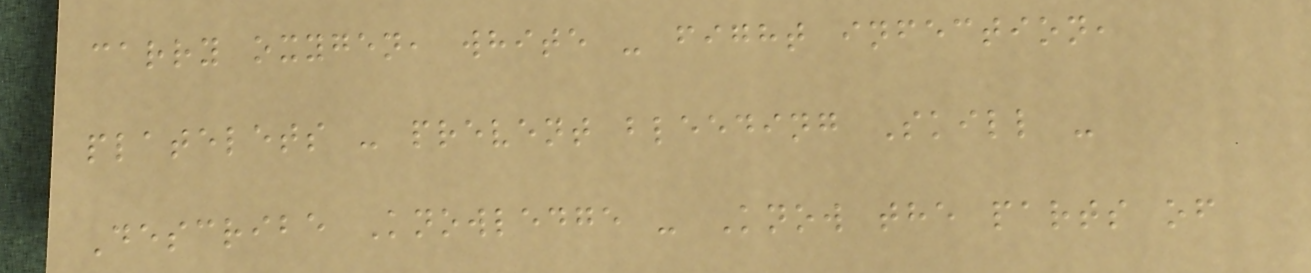carry oxygen, white - fight infection,
platelets - prevent bleeding Skill -
Describe Knowledge - Know the parts of
